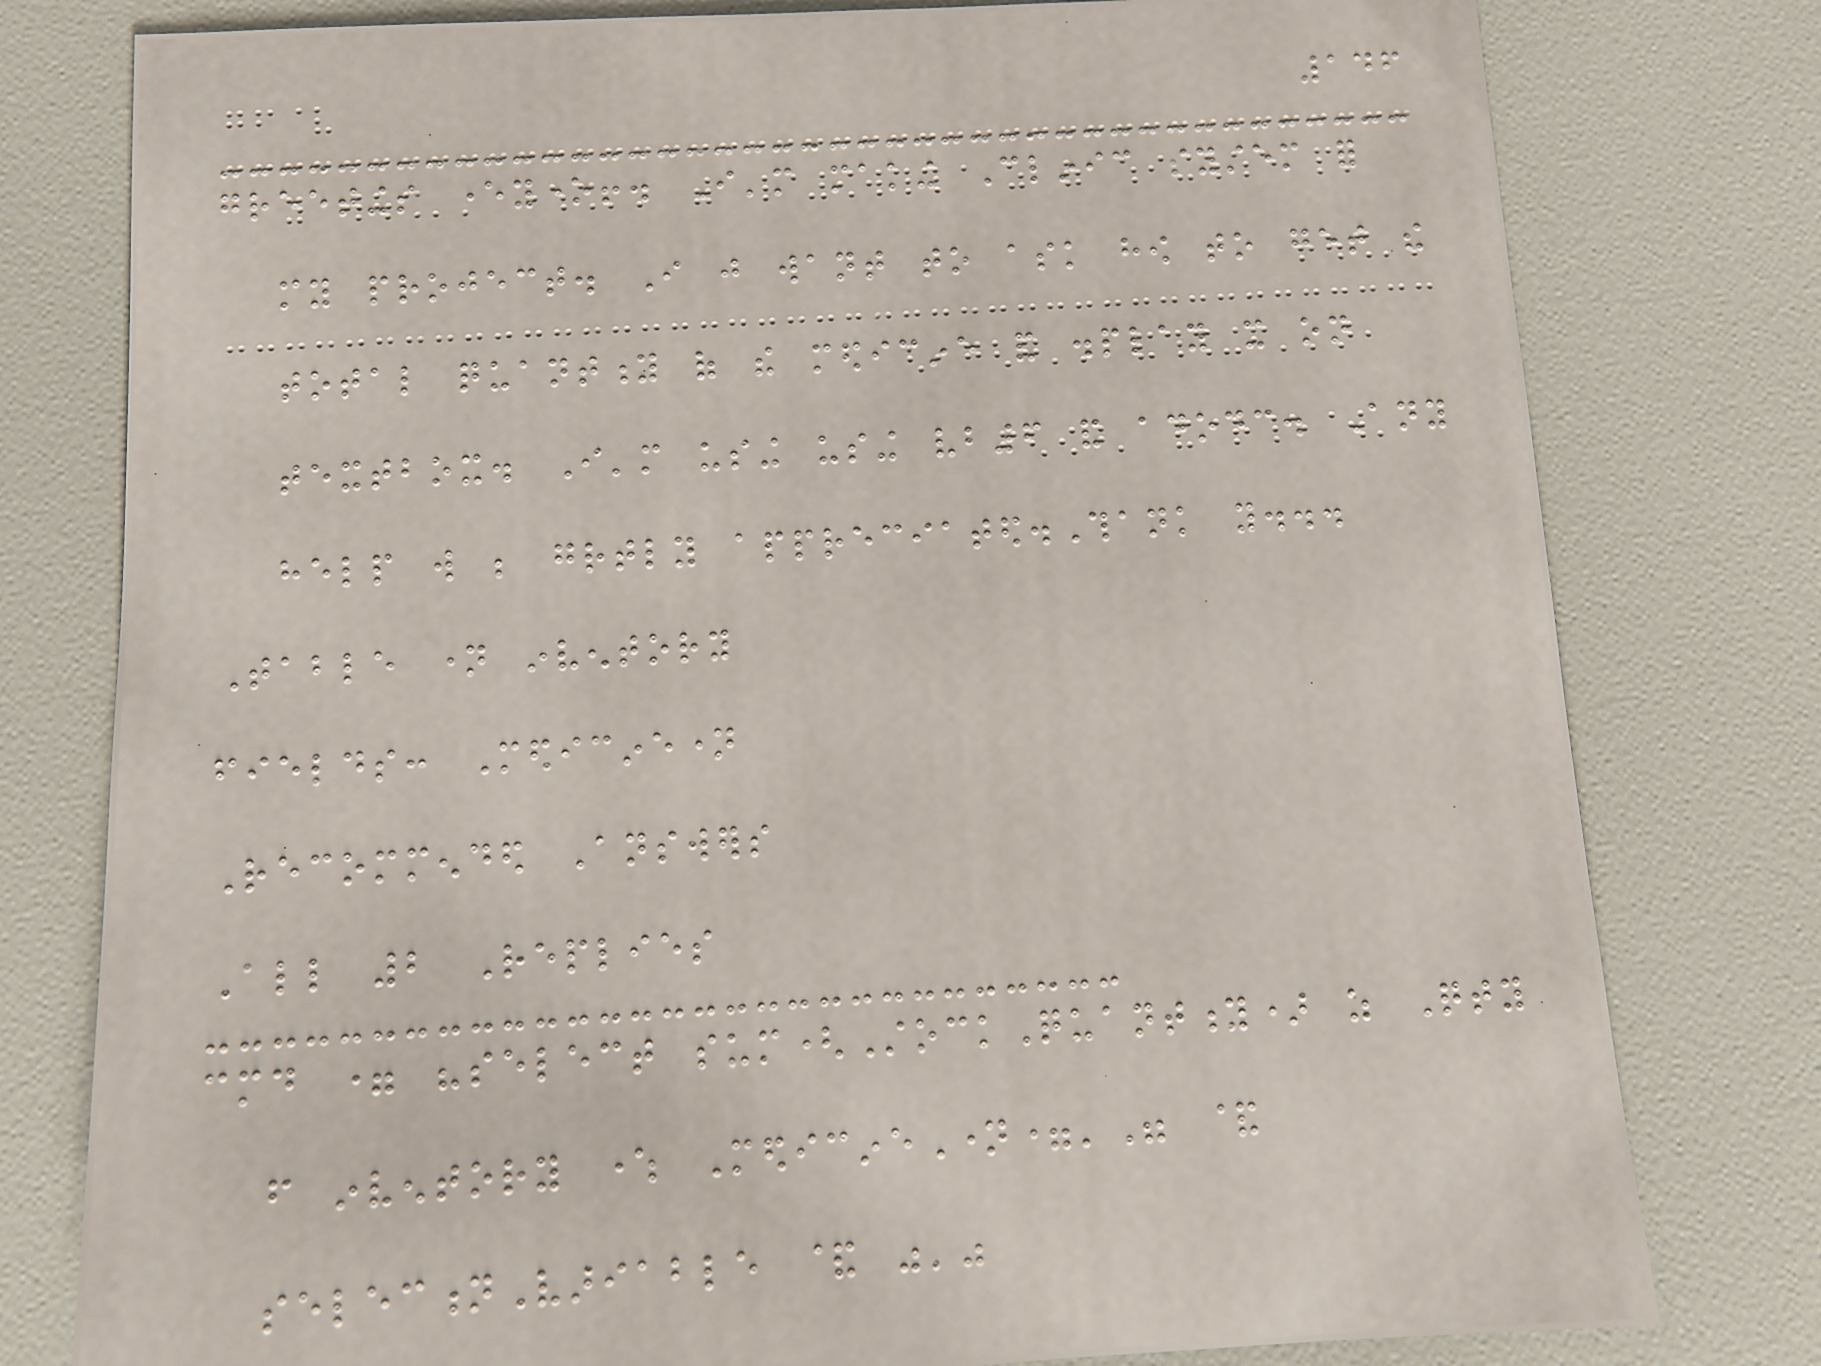146
greetings everyone!. I'm making Clinic system for
my project. I just want to ask how to get the
total quantity of the medicine and display it on
textbox. I'm using using vb6 and adodc. Any
help will be greatly appreciated.Thank you...
Table name inventory
fields: Medicinename
Recommended Answers
All 2 Replies
cmd = "select sum(StockQuantity) as Qty
from inventory where MedicineName='" &
selectionVariable & "'"
